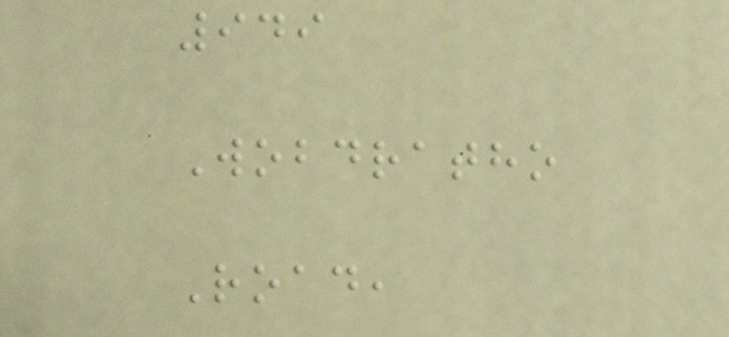949
Wobdratho
Road,
